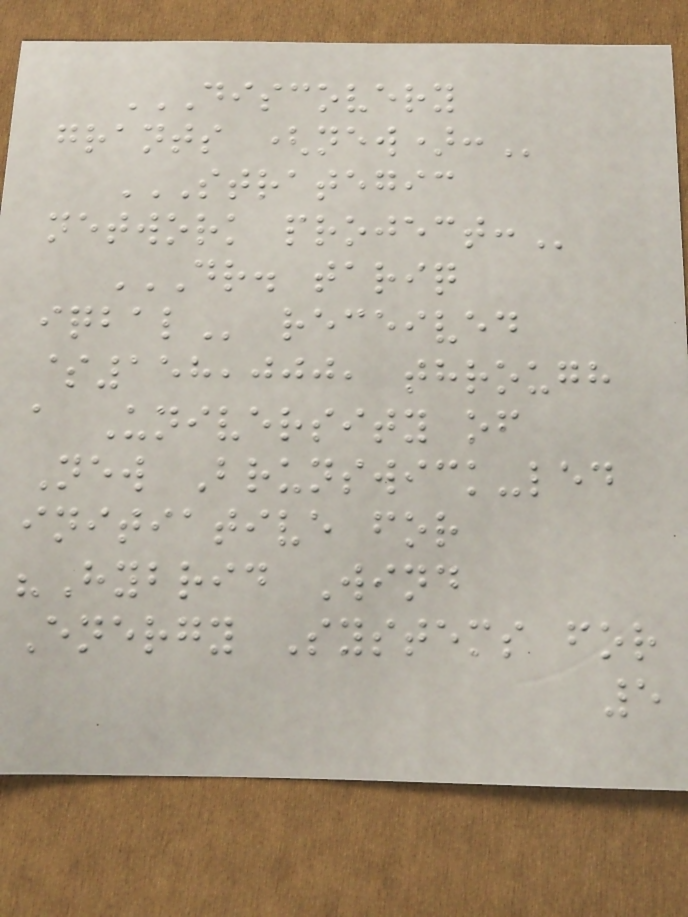DISCOVERY
GRANTS (NEW):
STRATEGIC
NETWORK PROJECT:
DR. TARIQ
IQBAL received
$158,000, through
a University of
New Brunswick-led
initiative for
"Hybrid Wind
Energy Systems for
5
